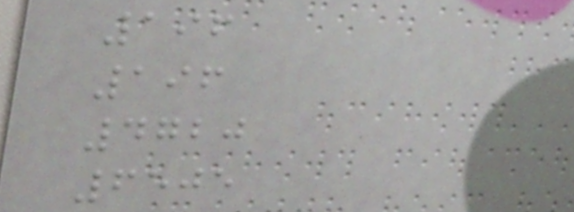196
196
4720
6505
